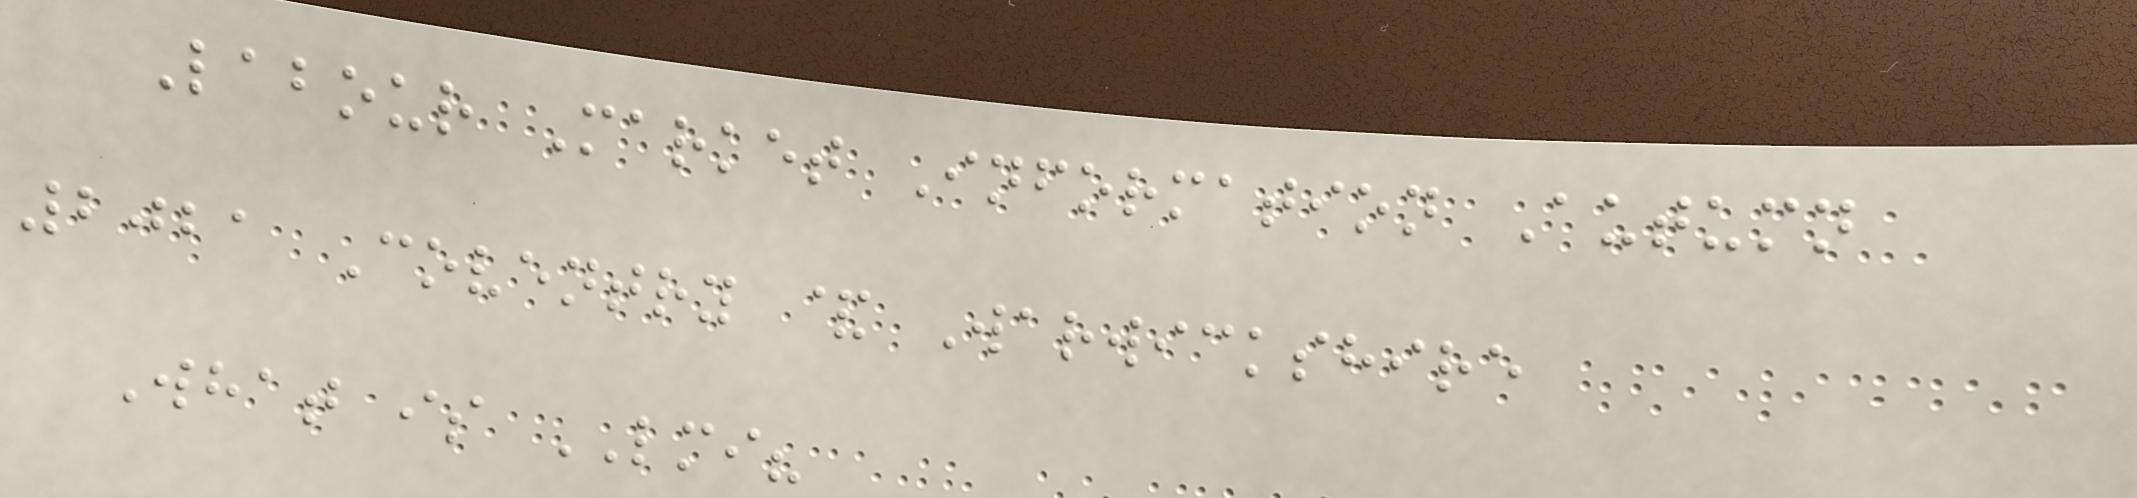Labour Market Information Autumn
2021 Coventry & Warwickshire
What is LMI?
